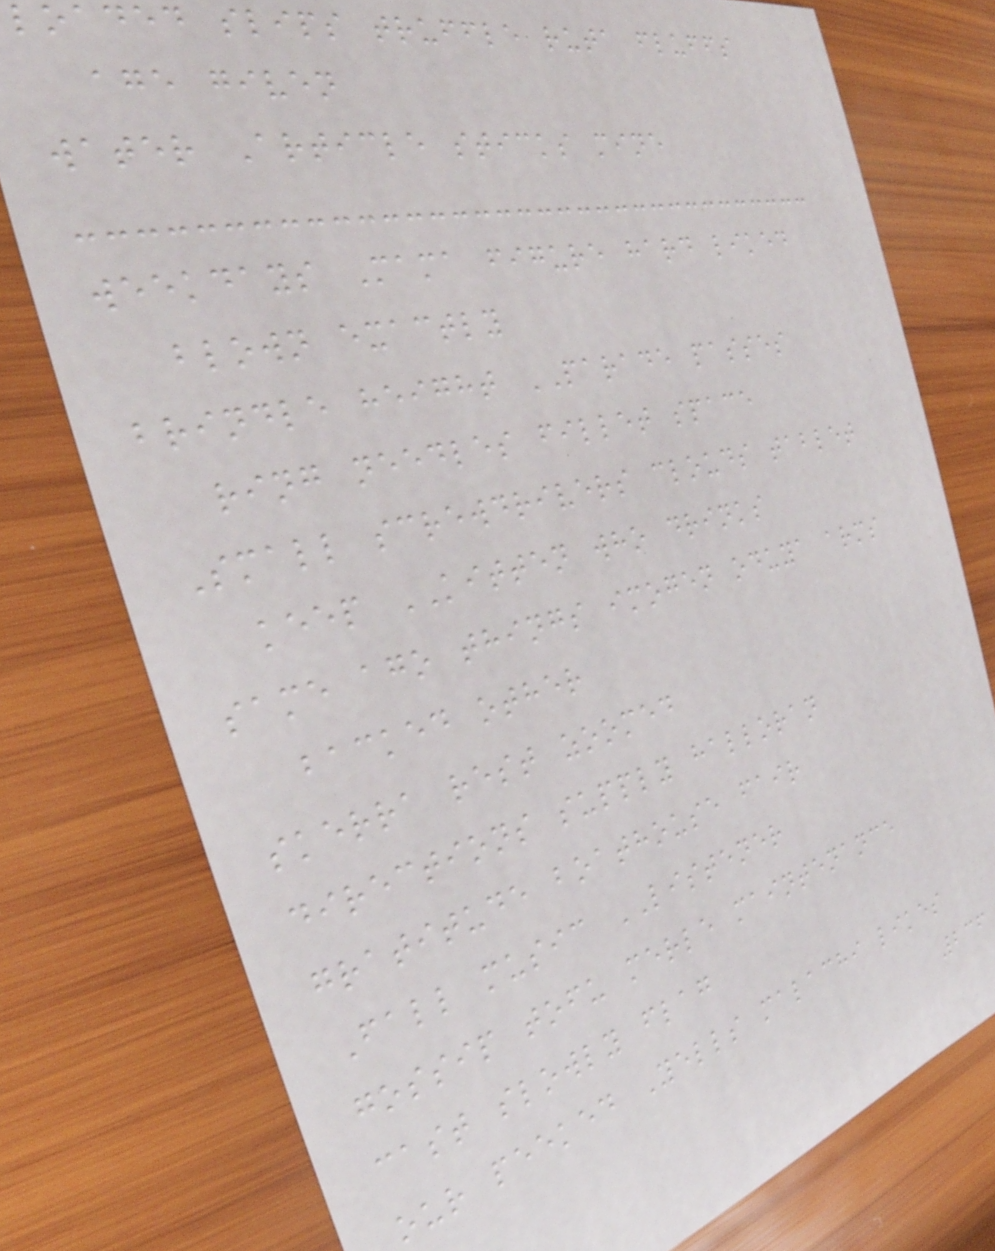loaded slips truffle ruta fluffs
age given
water Article sticks mine
weekdays Mama figure hard liked
blown exactly
brindle height PARADE passes
ring needles fillet space
Small screwdrivers clouds tablet
keep KITTEN who drinks
same ago things imogen oduya arms
backed other
skerra rest zoomed
directions supply halloran
gratitude boathouse fair
Fall music LISTENER
gossip tofu merle maintenance
cast slowly flag
our peeked Yells malachi likes
236
